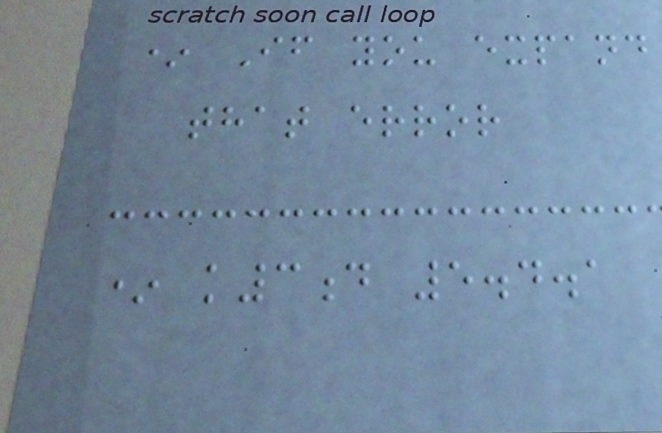* If you expand
that error
* k3d 5.4.1
